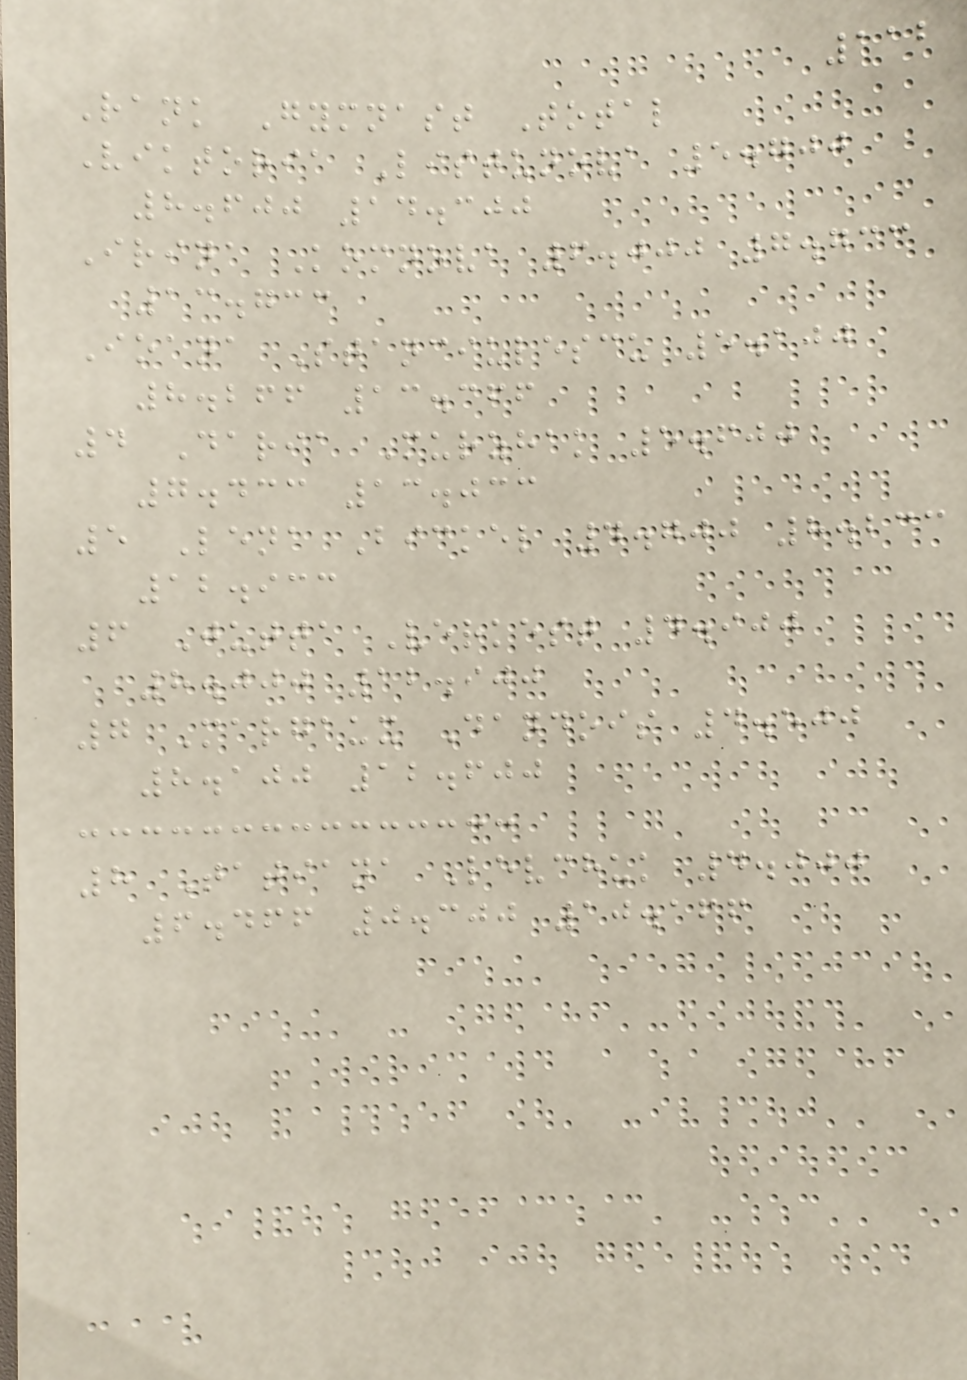112
Rank Gymnast Total
Viktoria Listunova 5.700
8.600 14.300
Irina Komnova 6.000 7.733
13.733
Ioana Stanciulescu 5.100
8.266 13.366
4 Daria Murzhak 5.600
7.433 13.033
5 Lena Bickel 4.700 8.233
12.933
6 Jutta Verkest 4.900
8.000 12.900
7 Margaux Dandois 4.500
8.100 12.600
8 Tatiana Levchuk 4.000
6.466 0.300 10.166
